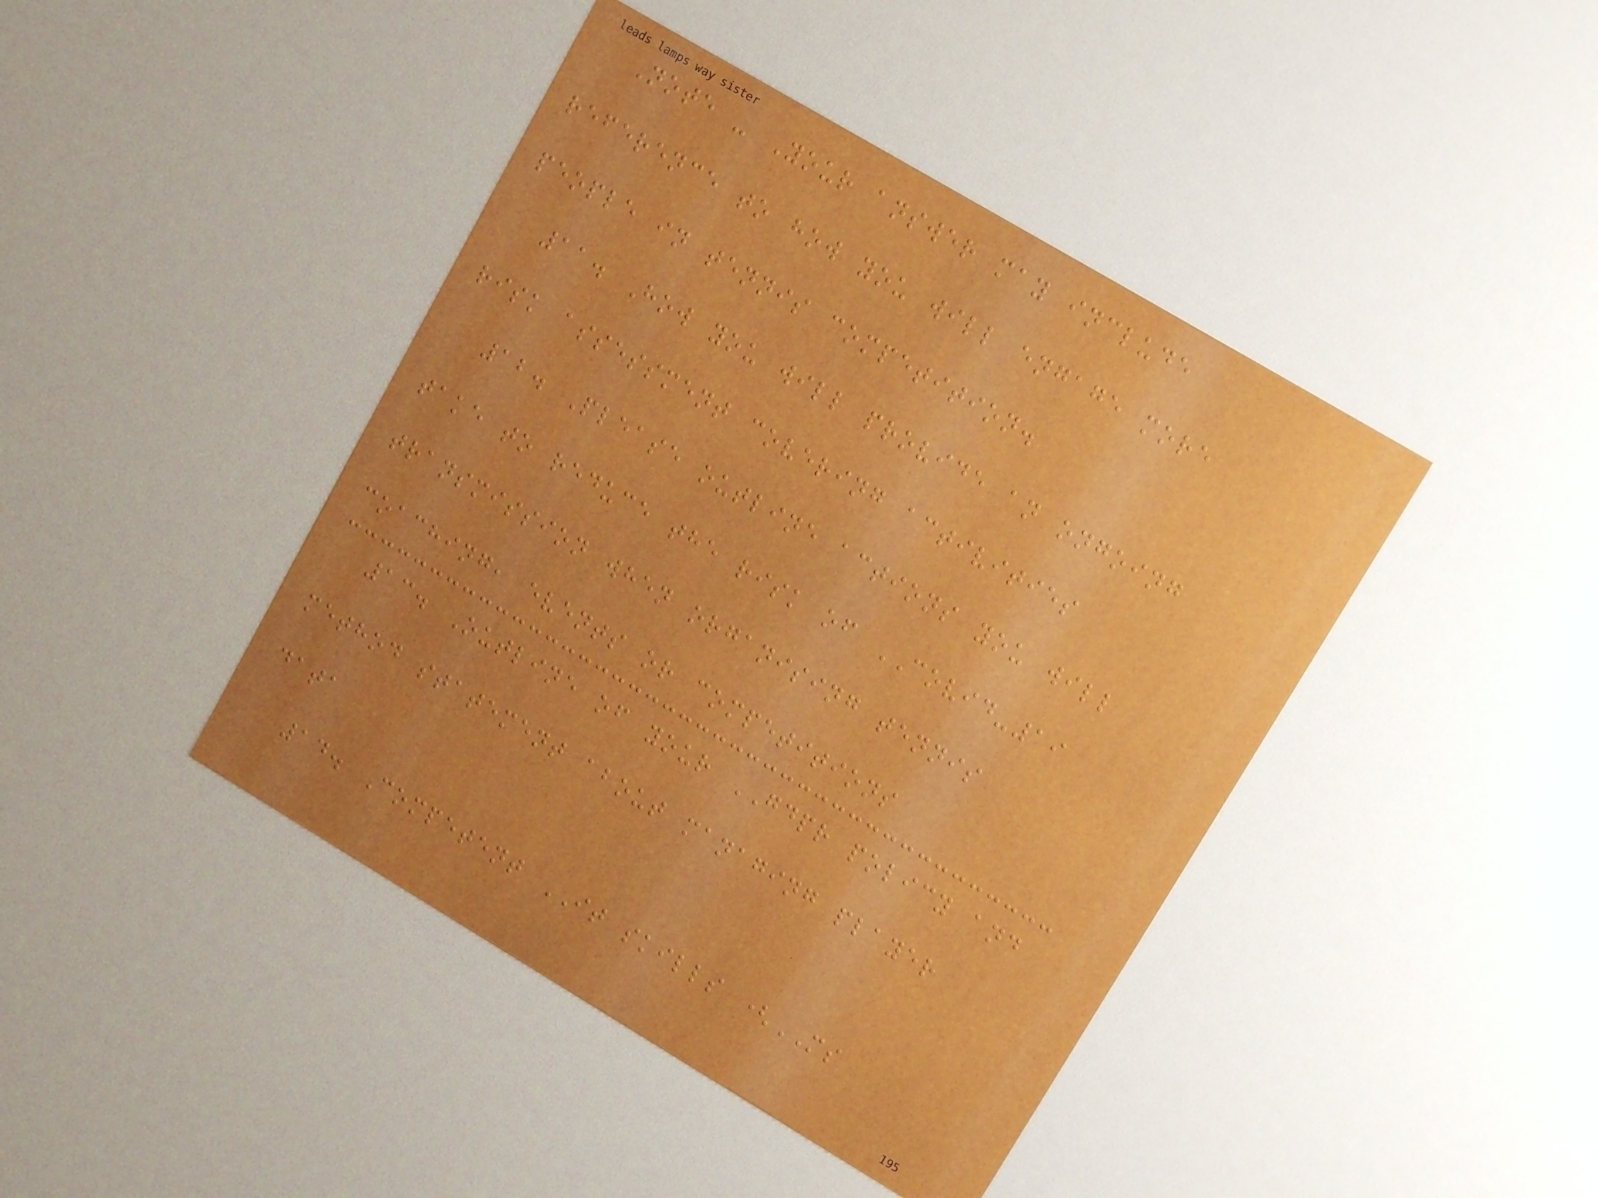Note - Your answer may include
reference to how you will engage more
people in tennis competition.
11. How you will provide an ongoing
risk assessment covering activities
12. Please outline actions you will
take to reduce the risk of COVID-19
transmission when organising tennis
coaching, events or competitions
13. Outline of your GDPR policy and
method statement about managing player
data
14. Competent IT skills (MS
